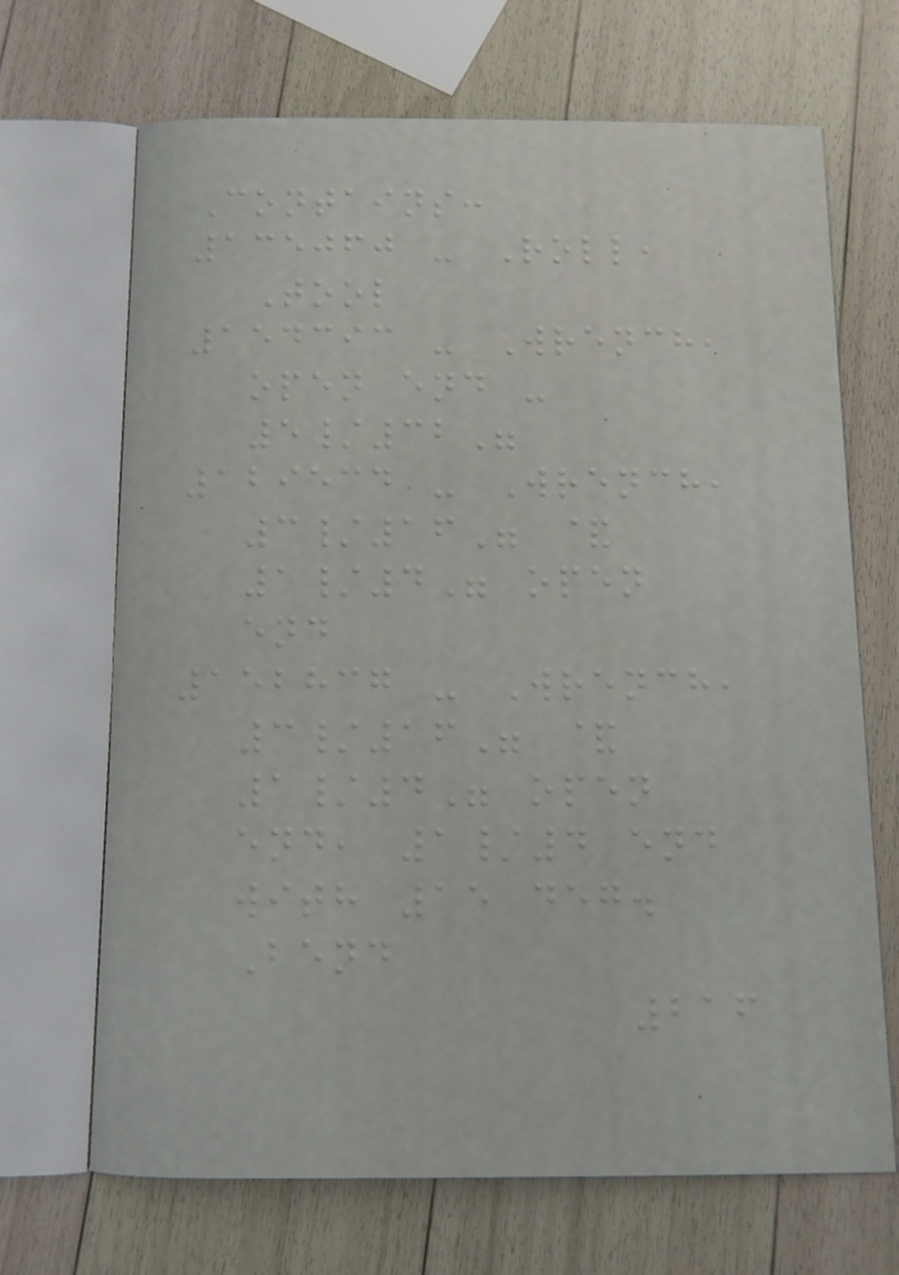Contains:
135060 - Roll,
Tool
154393 - Wrench,
open end -
5/32"
129534 - Wrench,
3/16" &
1/4" open
end
152837 - Wrench,
3/16" &
1/4" open
end, 1/4 end
with 15 deg.
Bend
216
